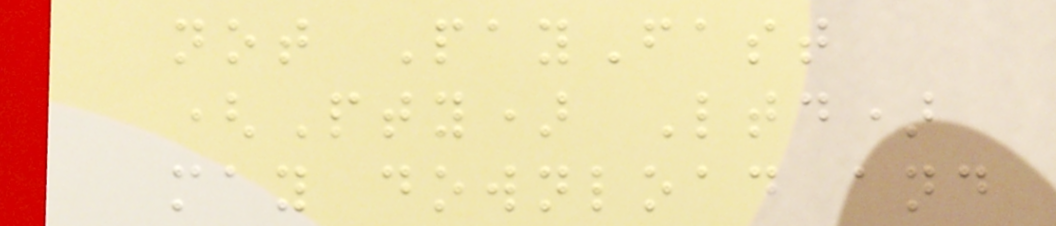not PayFast
(Pty) Ltd)
may download and
